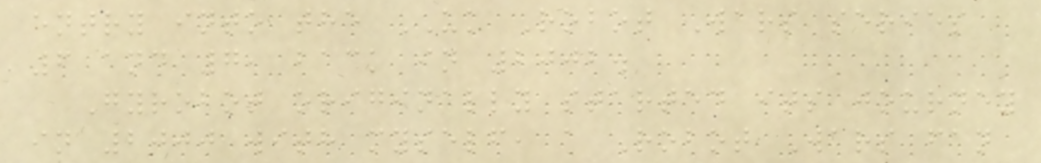entry into the UK Robot Wars series
6 and 7, back in 2002.
Gyrobot originally started its journey
in 2000 with myself, a Robot Wars fan
